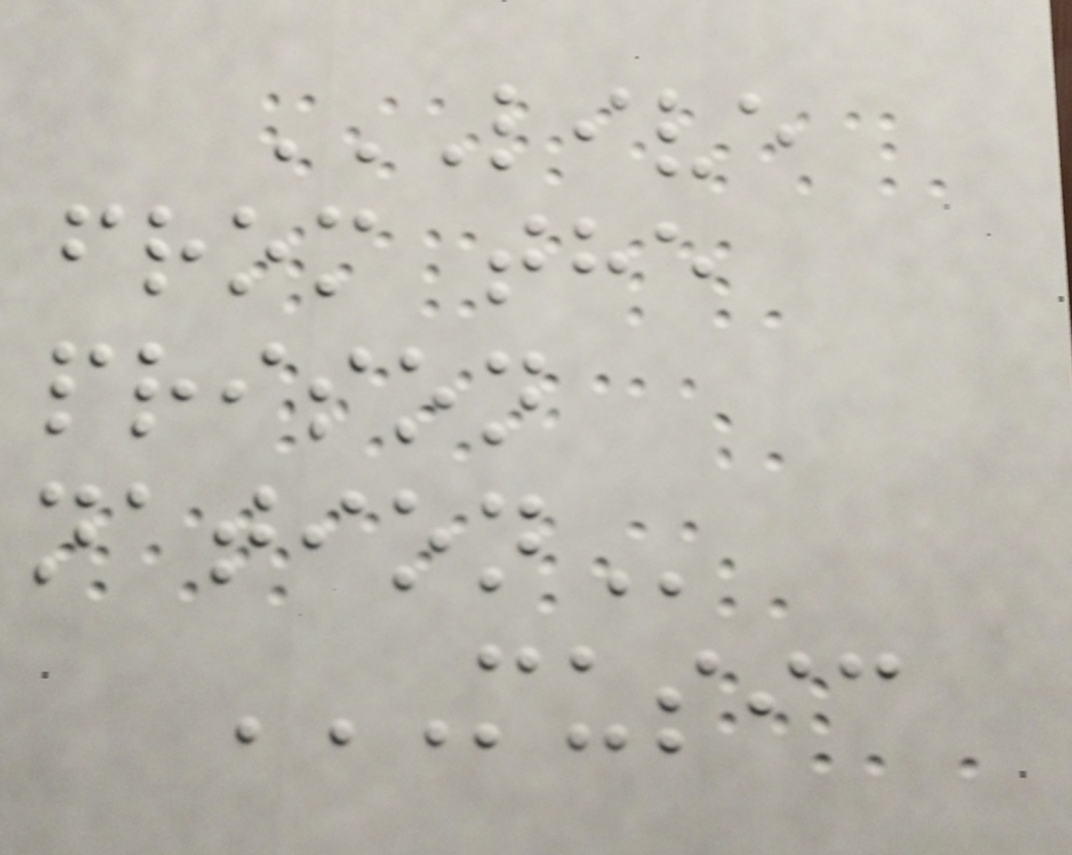LIVE
FROM THE
PRISON
NATION
MUSIC
